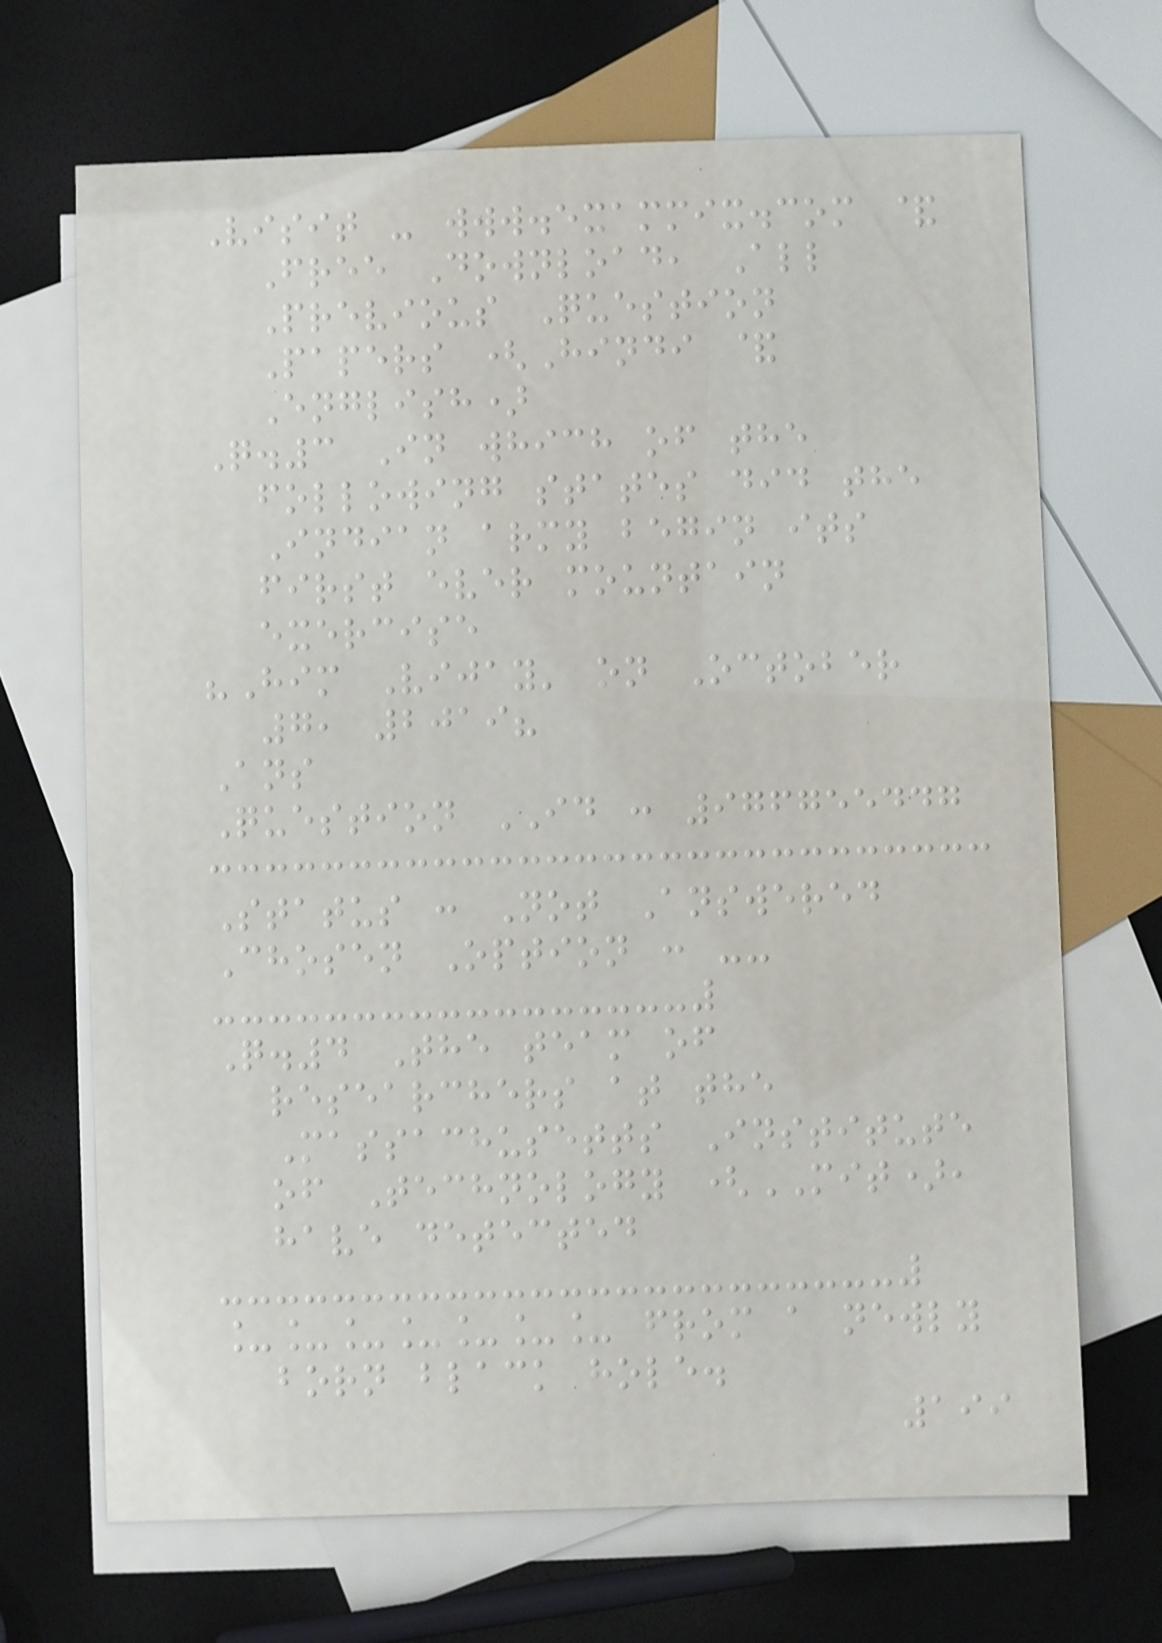Visit - www.exammix.com &
Free Download, All
Previous Question
Papers (Hindi &
English)
Q.3 In which of the
following states did the
Indian army begin its
first ever mountain
exercise
"Him Vijay' on October
7, 2019?
Ans
Question ID : 976755447
Status : Not Answered
Chosen Option : --
Q.4 The team of
researchers at the
Massachusetts Institute
of Technology (MIT),
have detected
_______ from a newly
born black hole.
199
